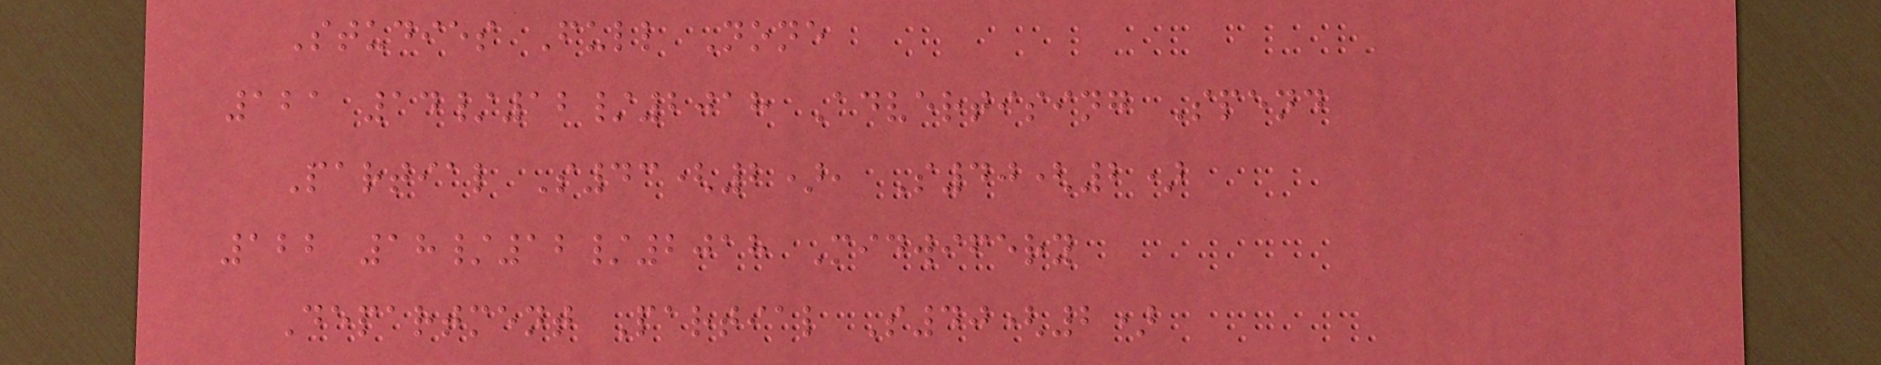Studies Full None
121 14/12/2018 Advertising Spend
Partial S43(2), S40(2)
122 18/12/2018 Midwifery
Department Partial S40(2)
